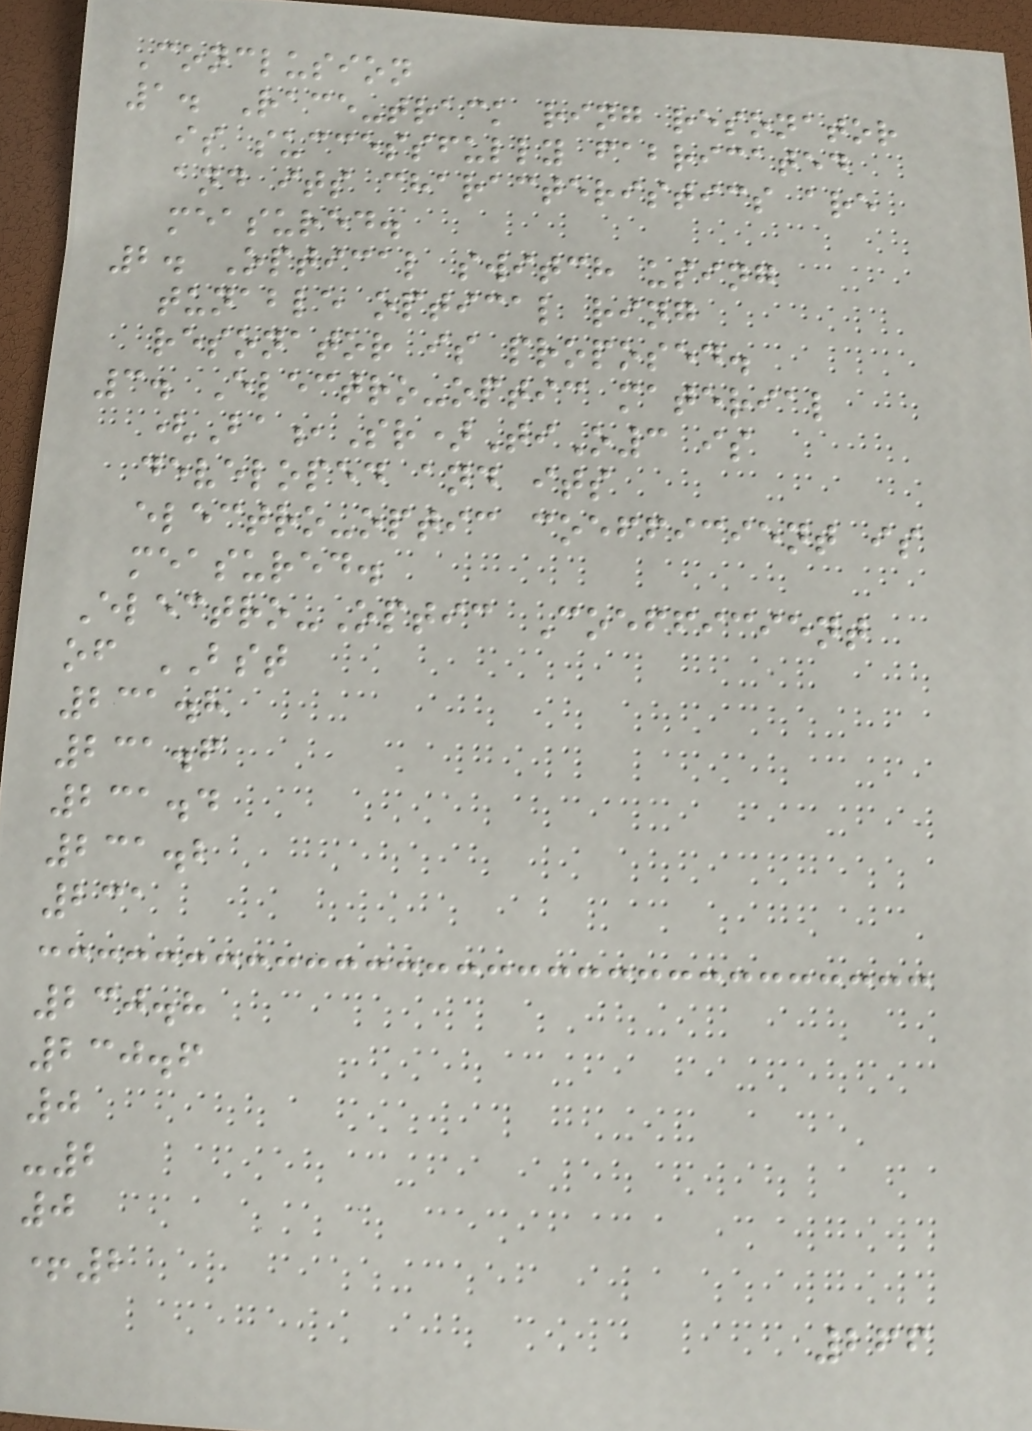Conclusion
1. Race-track ring resonator
is successfully fabricated
and its characteristics are
measured.
2. Optical switch using
tunable optical ring
resonator is proposed.
3. Electro-optic material
(Ba,Sr)TiO3 is
developed and its
electro-optic coefficient is
measured.
Electro-Optic Coefficient
of BST
231.8
231.6
231.4
231.2
231
230.8
230.6
0
-2
0
+2
266
